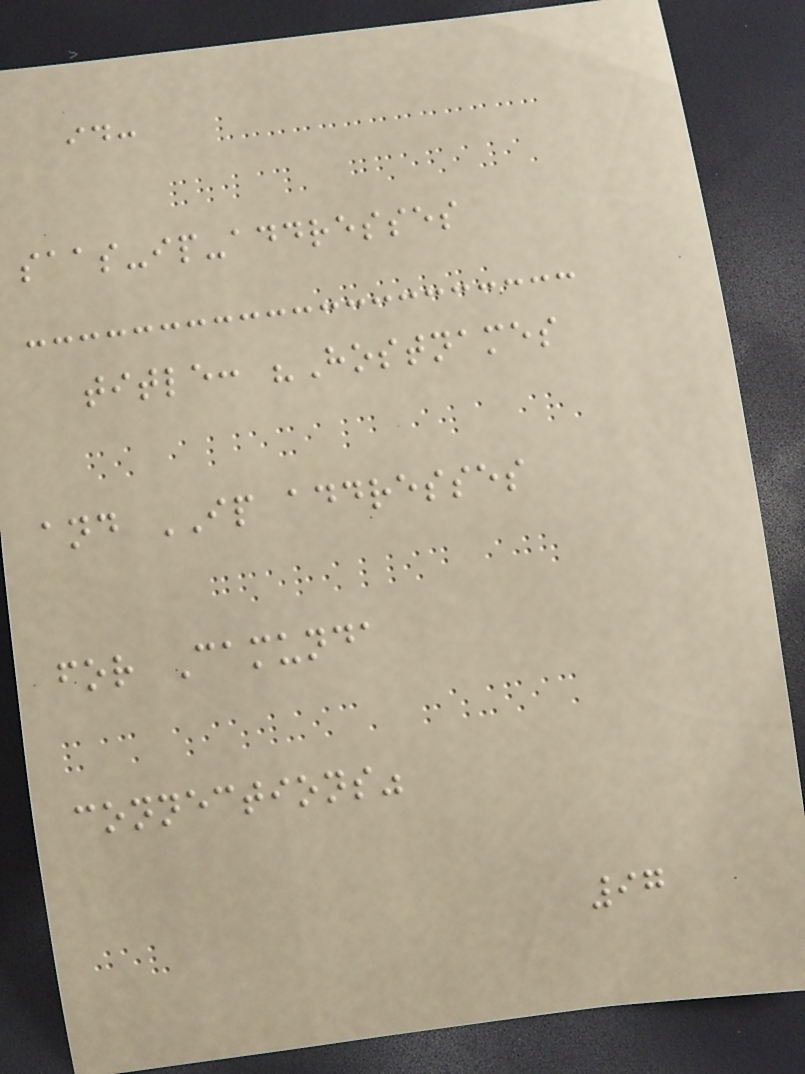id:
saas-ip-addresses
title: "Hostnames
and IP addresses
for Camunda
connections"
97
